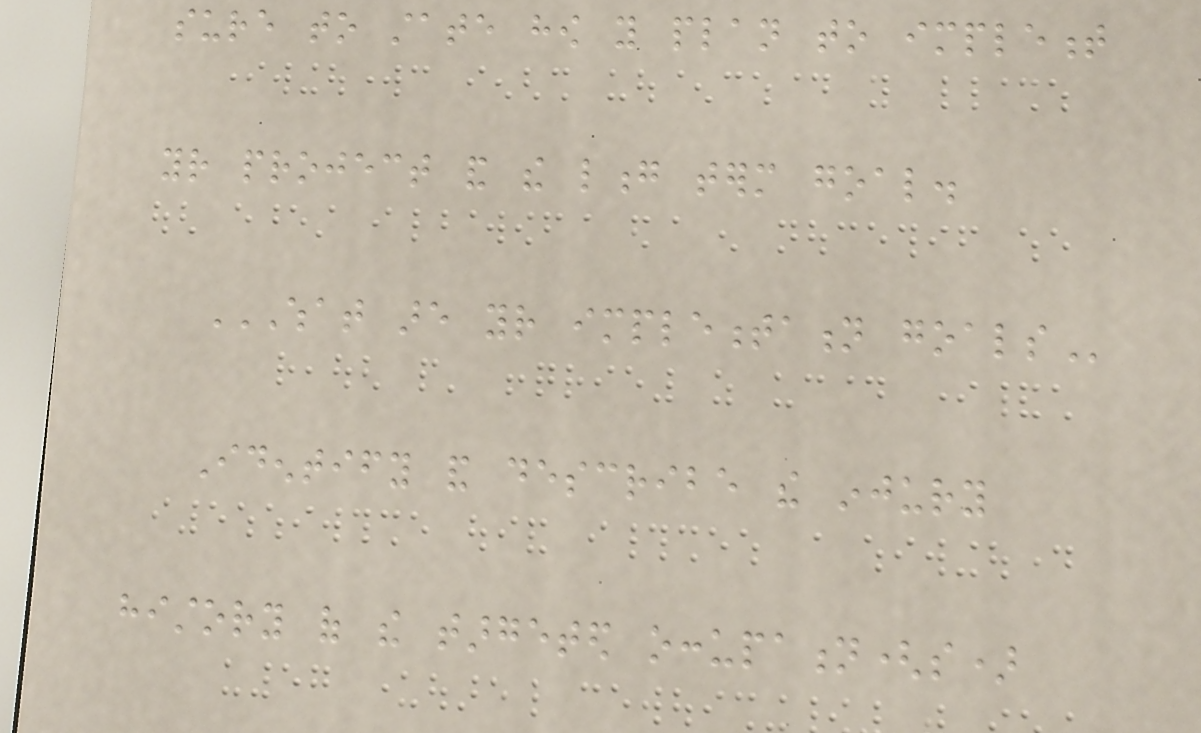sure to state how you plan to implement
your project and the long term goal.
WHAT ARE YOUR IMPLEMENTATION GOALS
Identify and describe the injury
history of the targeted occupation(s)
